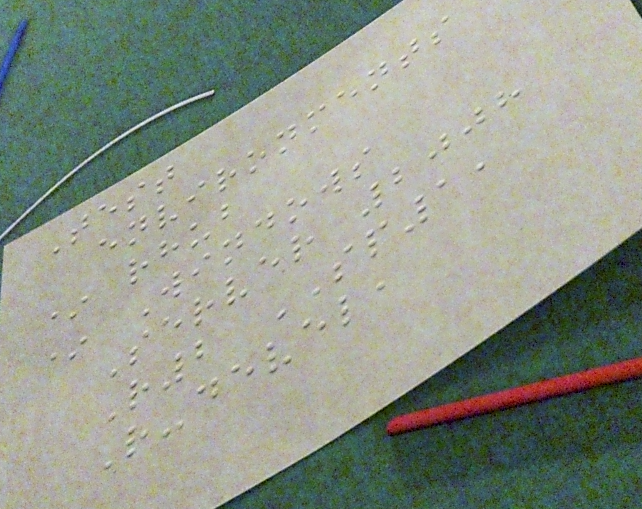Test
environments
* rhub
* Windows
Server 2008
R2 SP1,
R-devel,
